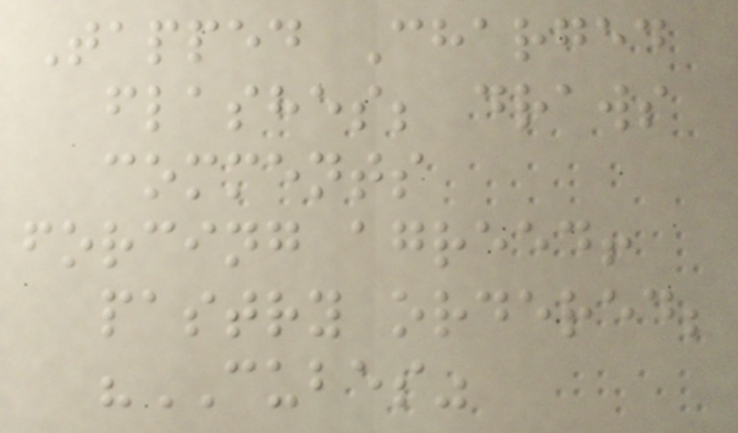Tapped Charged
flashes; draws
comments
forcing agreed!
pastry ordered;
"CUBES"
